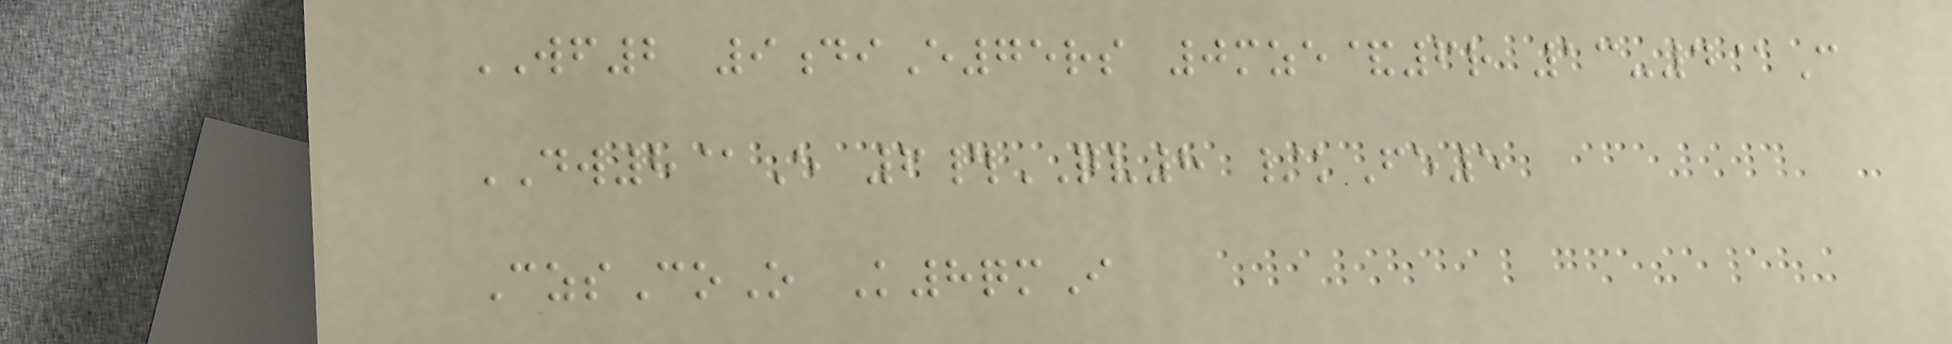WF2 9diE75rs 0mze&6r 13-4@C
DW8@E 6#QV8 /kFe5
CzsCoO K8qmI
